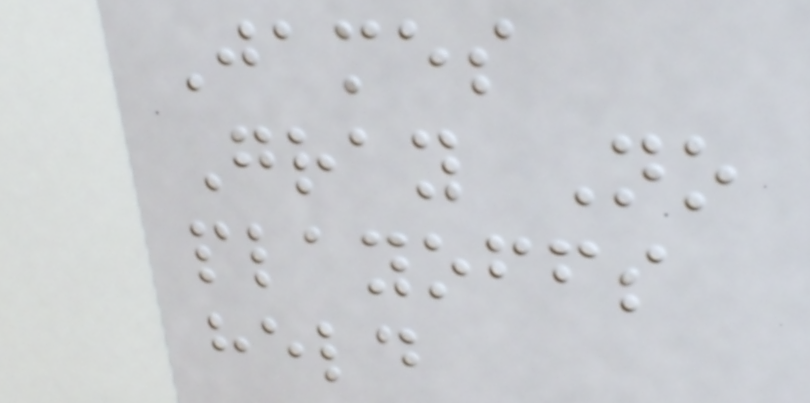James
Gray No
playoffs
held
